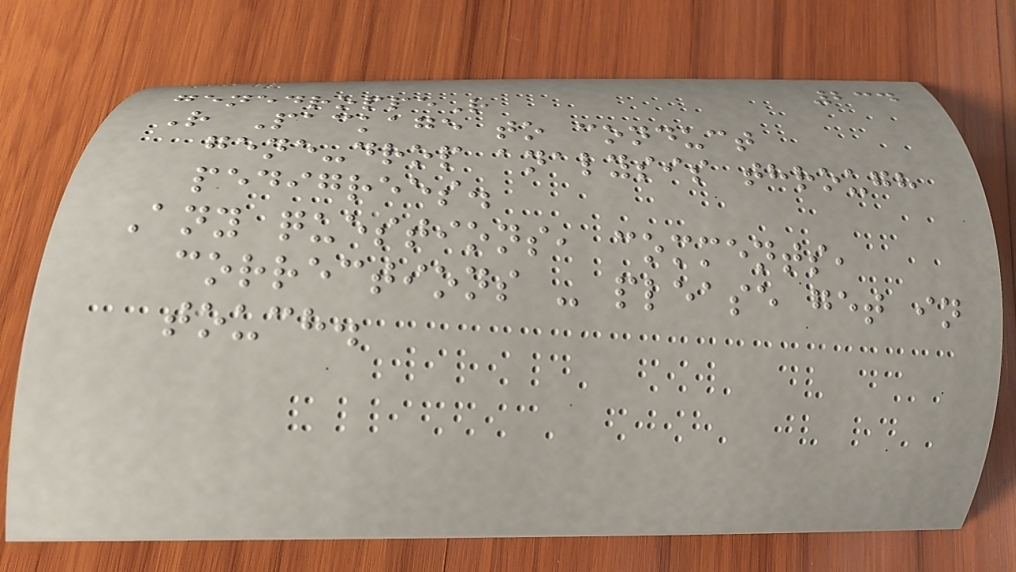234
genedroppeR
R Package to conduct
gene-drop analysis through
pedigrees.
Any questions, comments,
corrections - please get in
touch.
